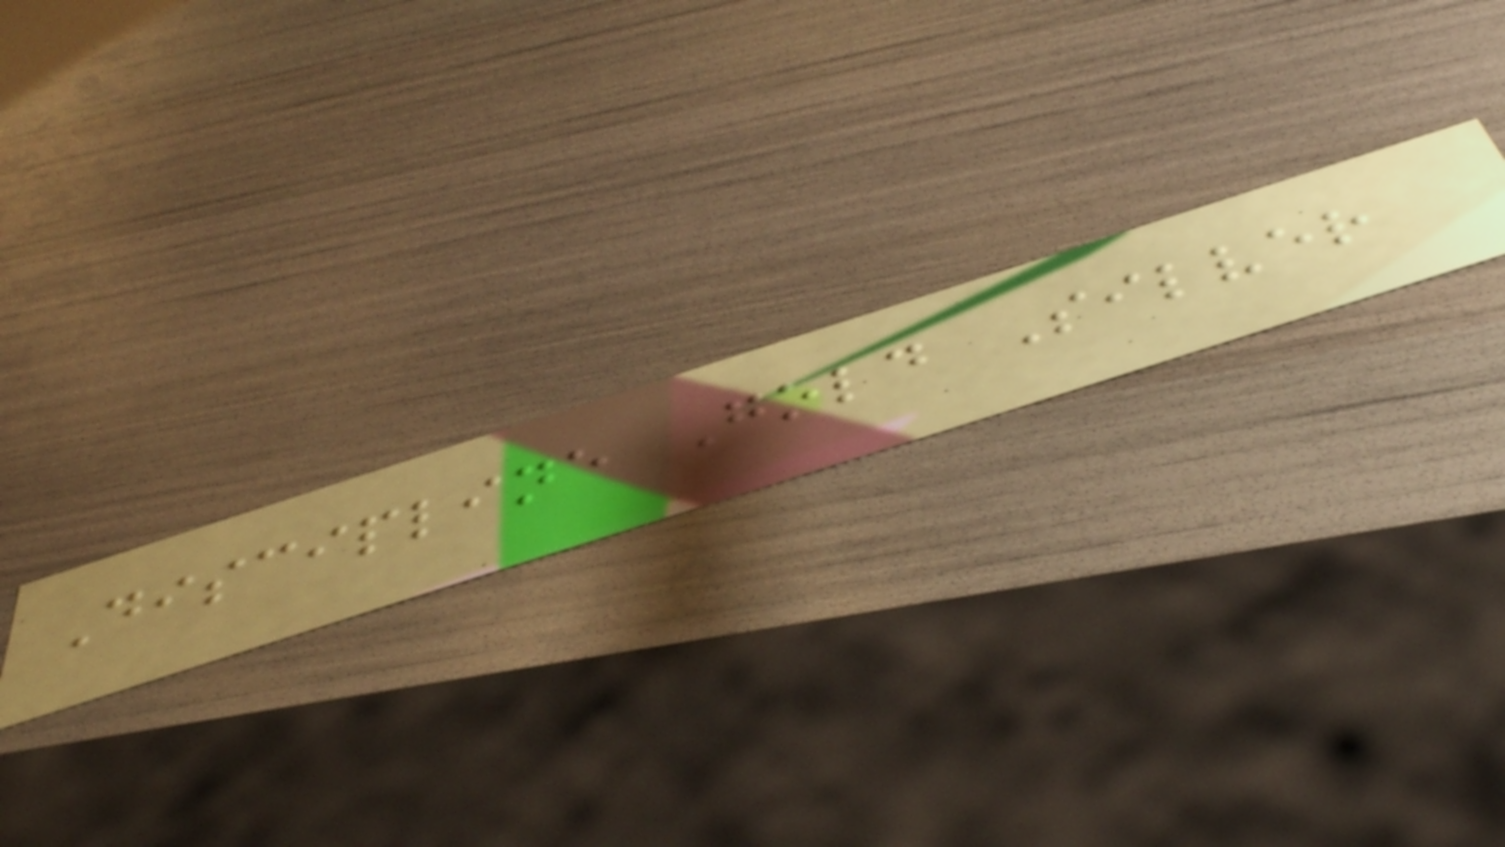Discipline Gold Silver
